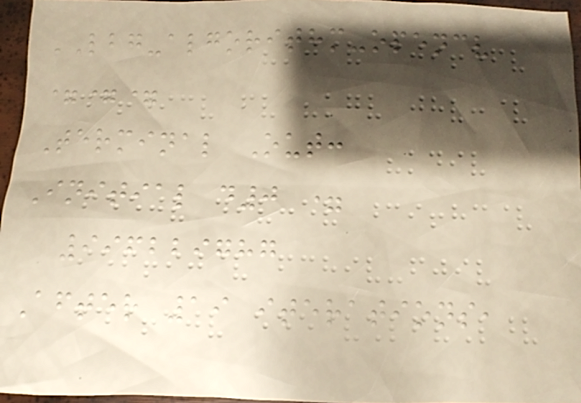LBG-algorithm-opencv
===
Terminal Out:
Initial d0 =
996229787
After 19 iterations,
